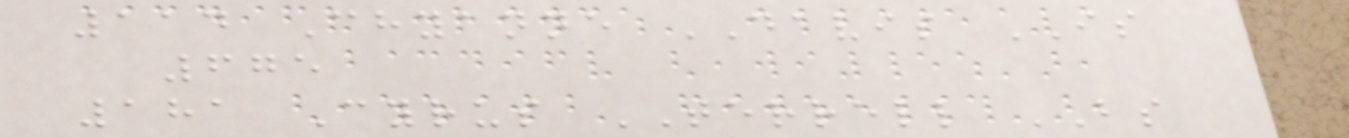114 Chyanne DAVIS IS
675
181 Cyrus TERRELL BS
